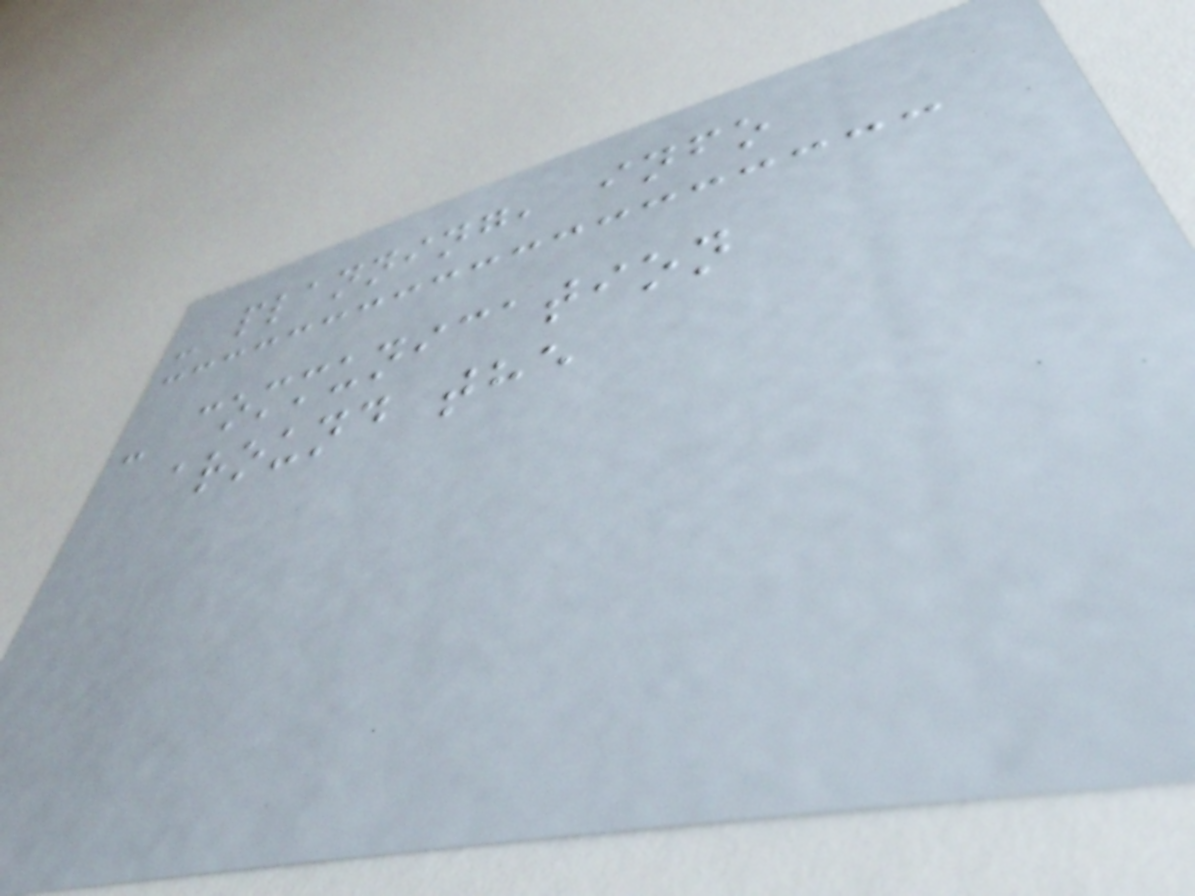- planning, info
- communication
around the
